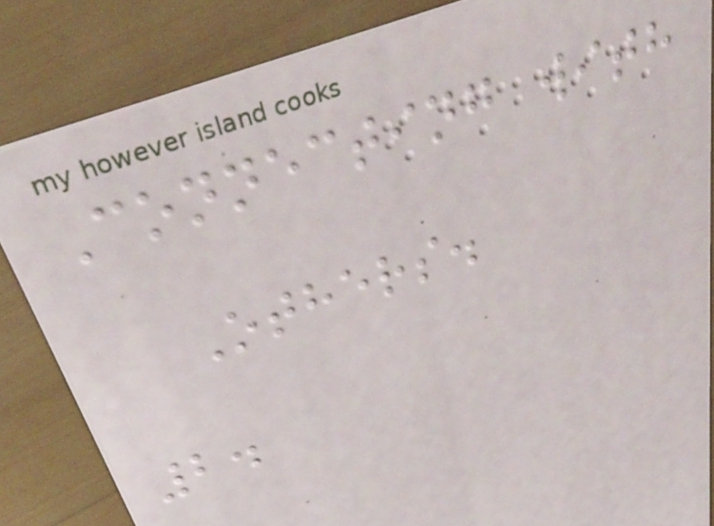Connecting with
Others.
2.
